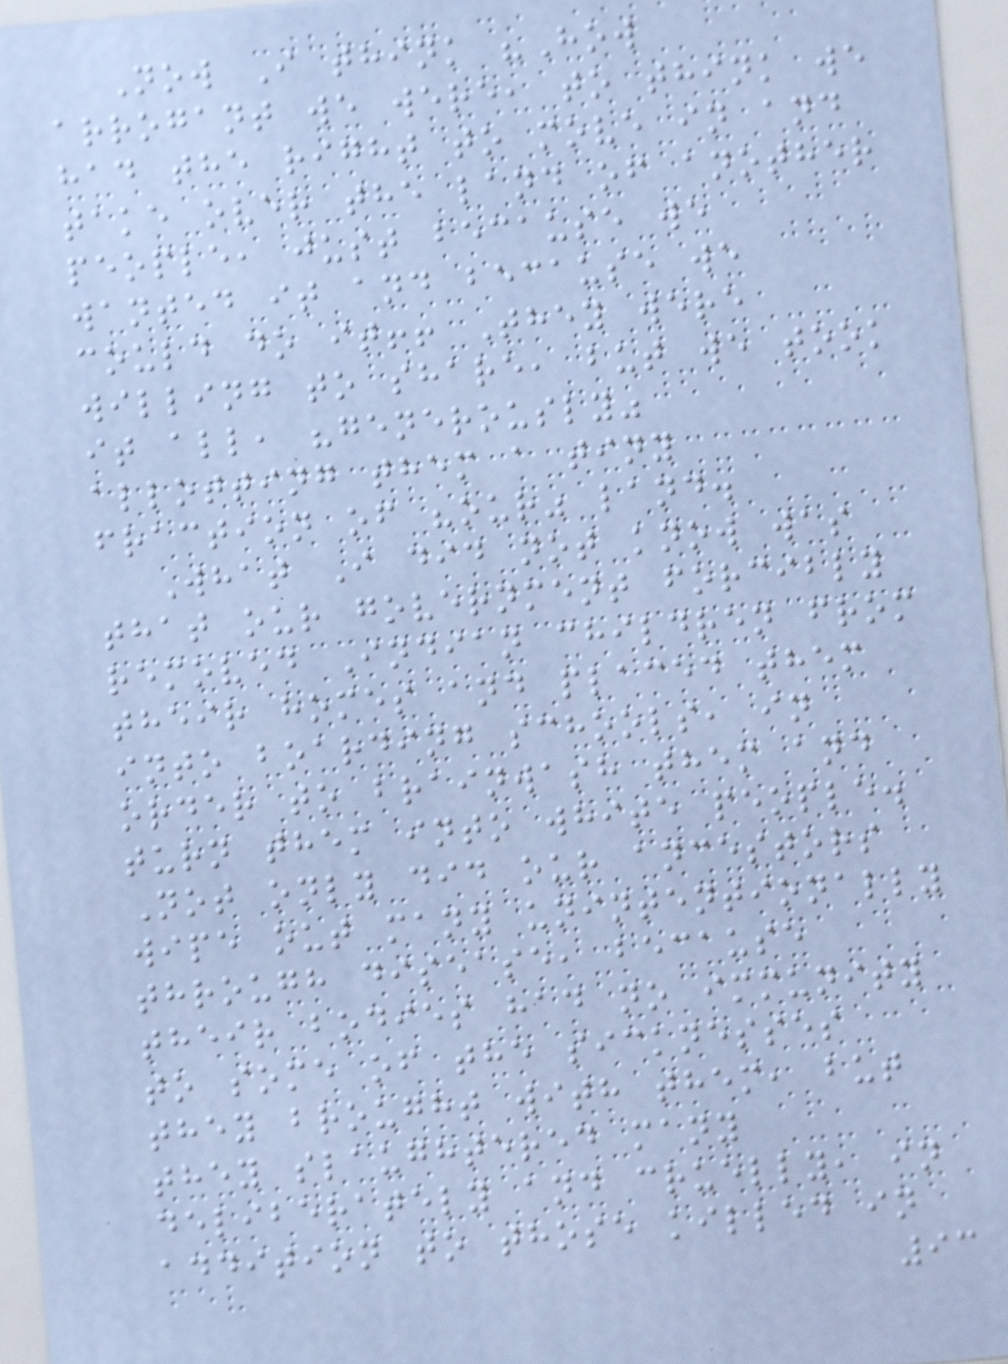Now I think "How
arrogant we were, to think we
had the right to move in and
take over the land of another
people, just because we
wanted it and because we
could do it!! They were
willing to share, but we took
it all, "generously"
allotting them a tiny
fraction of "our" land.
What I did not know was
that our government forcibly
removed Indian children from
their homes and placed them
into boarding schools, in
order to brainwash them and
turn them into white people.
Not only did our ancestors
wipe out many unintentionally
through disease, because
their bodies had no immunity
to some of the sicknesses
they brought with them, but
they slaughtered many
deliberately and cruelly, in
addition to those killed in
93
